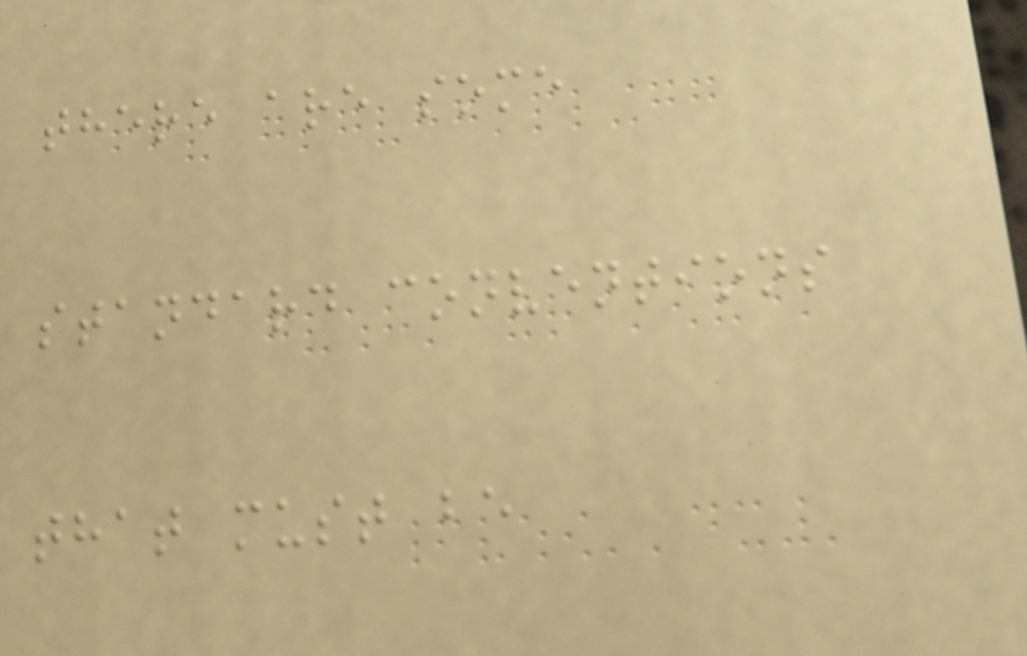there are some
standard conventions
that must be
